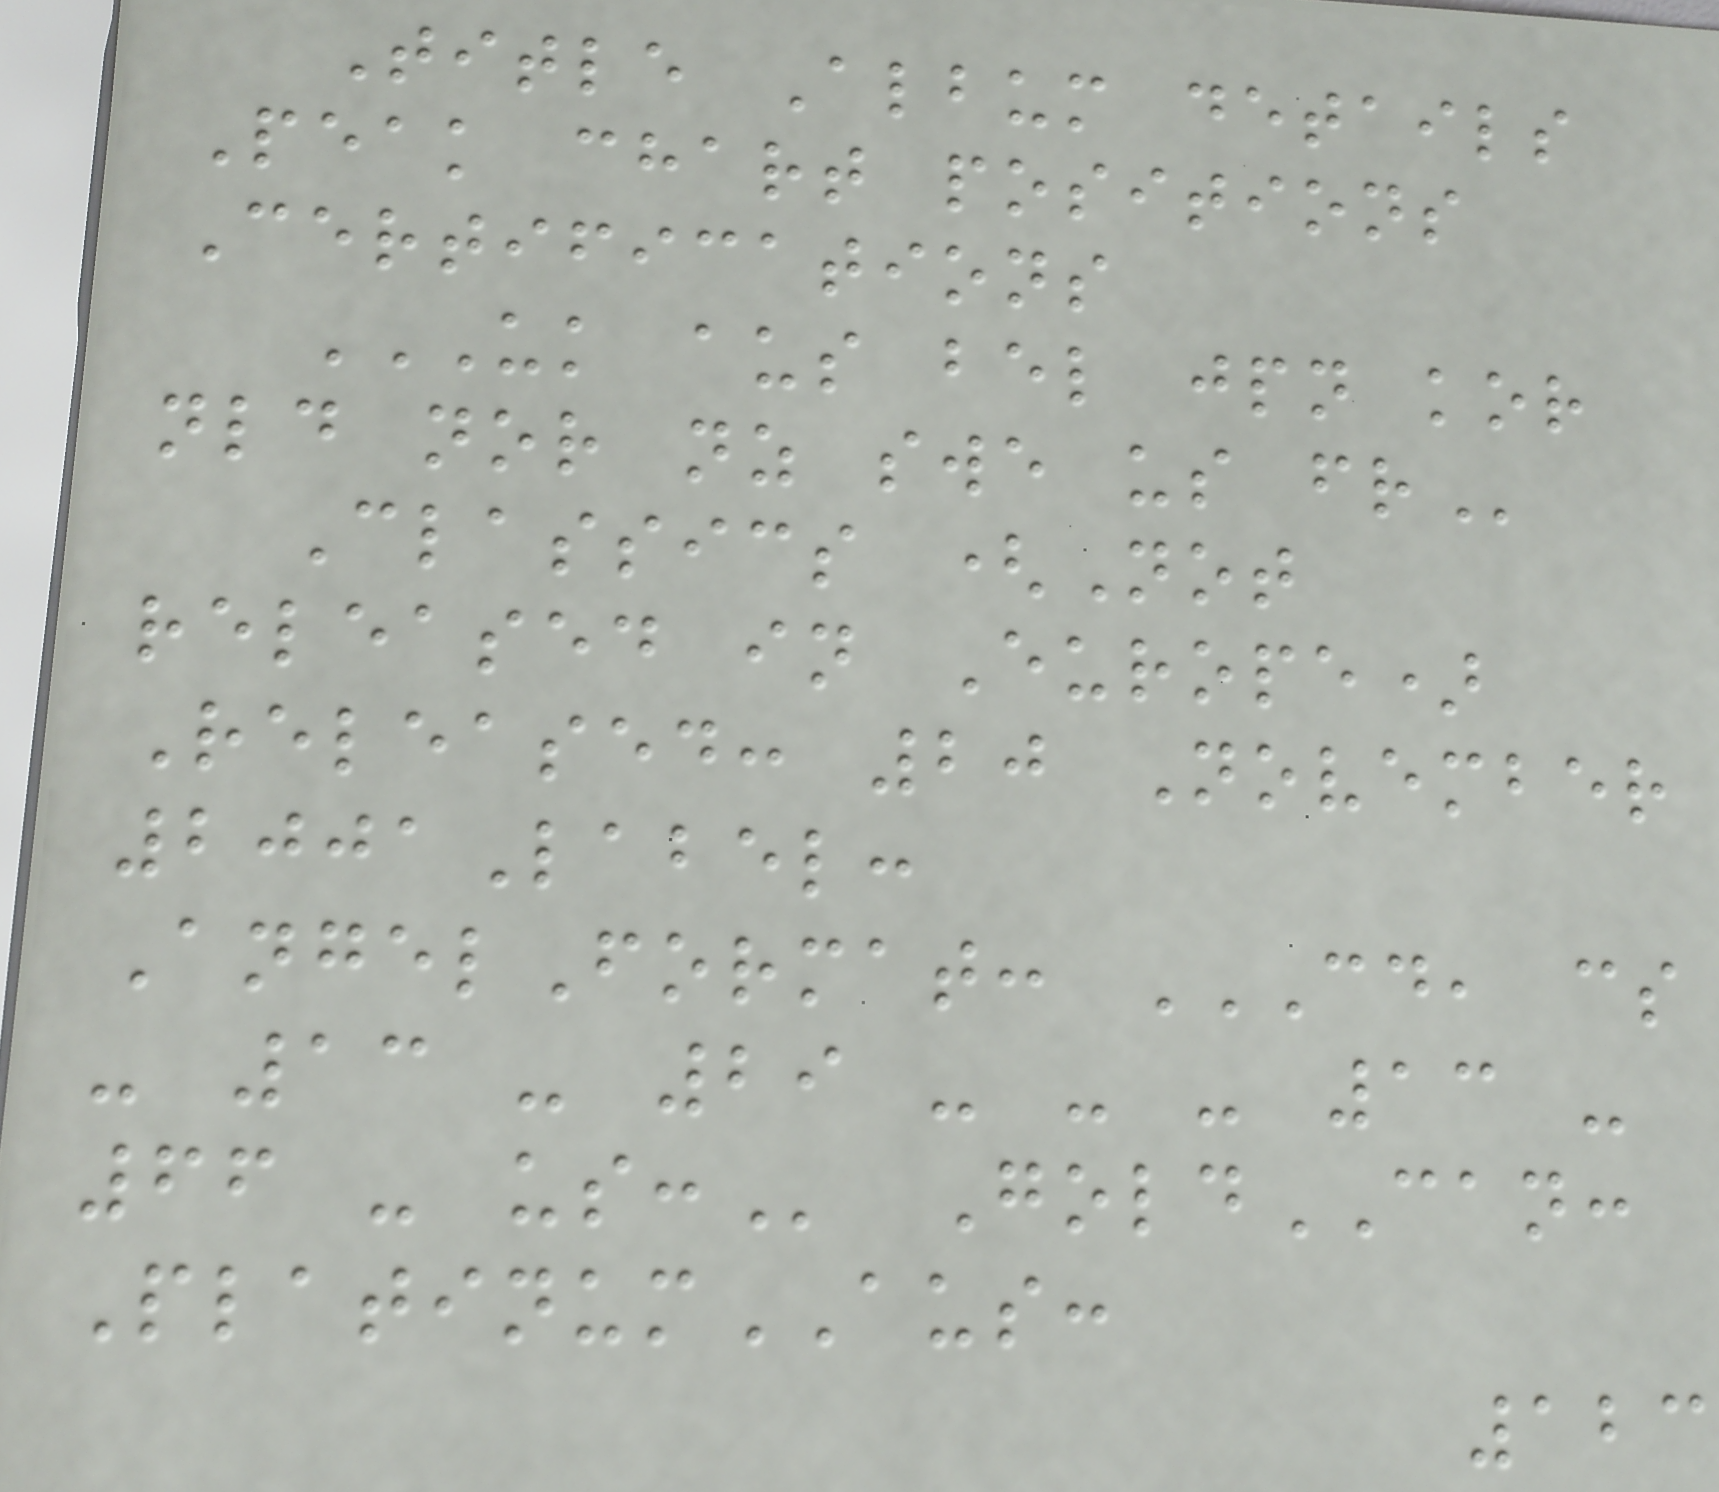Title Album details
Peak chart positions
Certifications
UK AUS BEL JPN KOR
NLD NOR NZ SWE US FR
Classics (Not
released in Europe)
Released: 20 November
2001Label:
AngelFormat: CD, CS
- 13 - 29 - - - 13 -
66 - US: GoldCAN:
PlatinumAUS:
123
